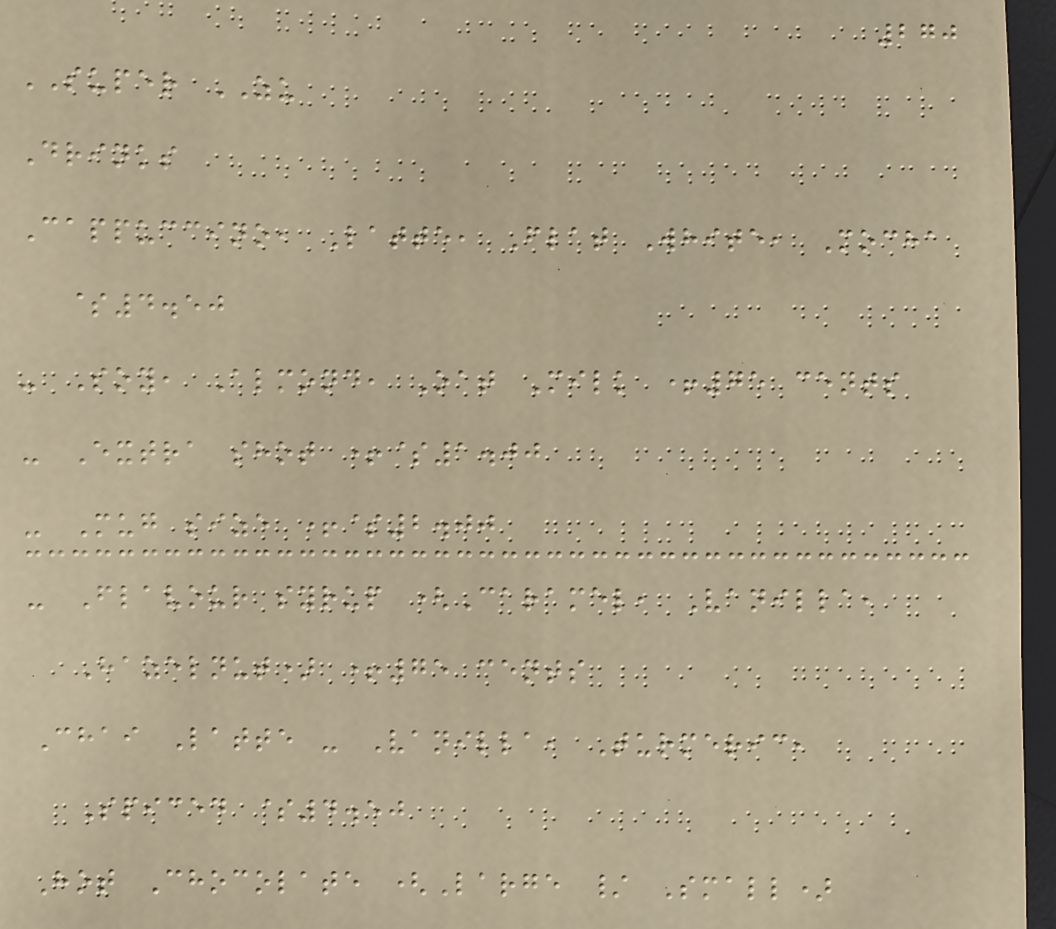270
SUPER ZU
Drinks
Cappuccino, Latte, Flat White, Mocha
$4.50
- Soy, Almond, Oat Milk +75 cents
- Extra shot +$1.00
- Mug size +$2.00
- Flavour syrup (Caramel, Vanilla,
Hazelnut) +75 cents
Chai Latte - Vanilla, Turmeric,
Spiced $4.50
Hot Chocolate (Large / Small)
